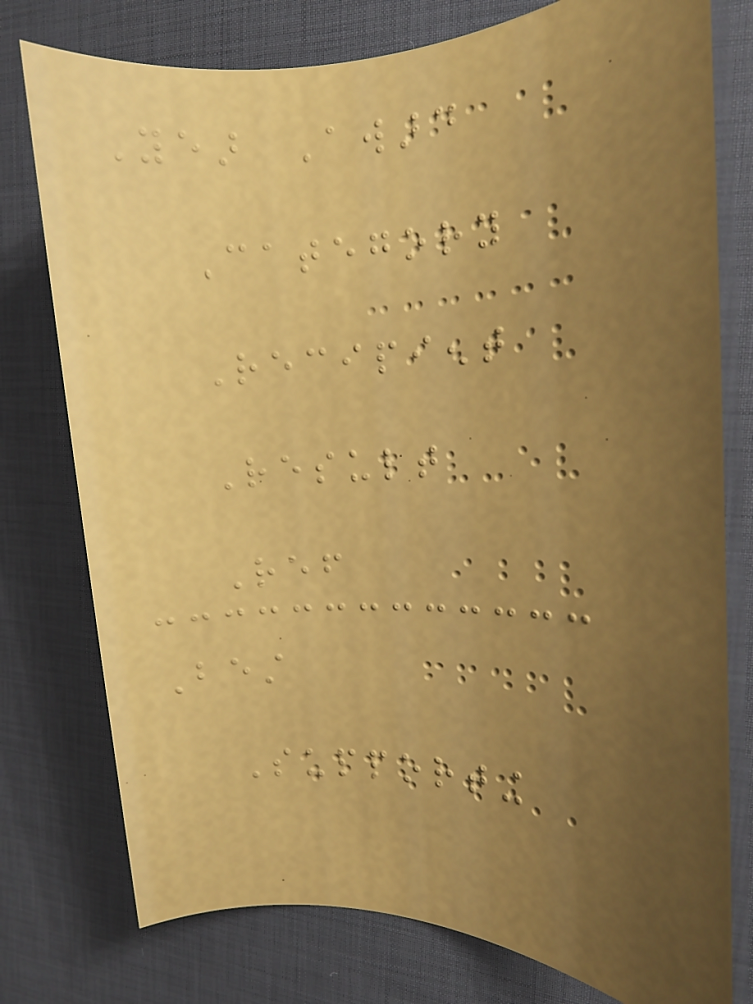Year Award
Category
Recipient
Result
Ref
Best
Supporting
